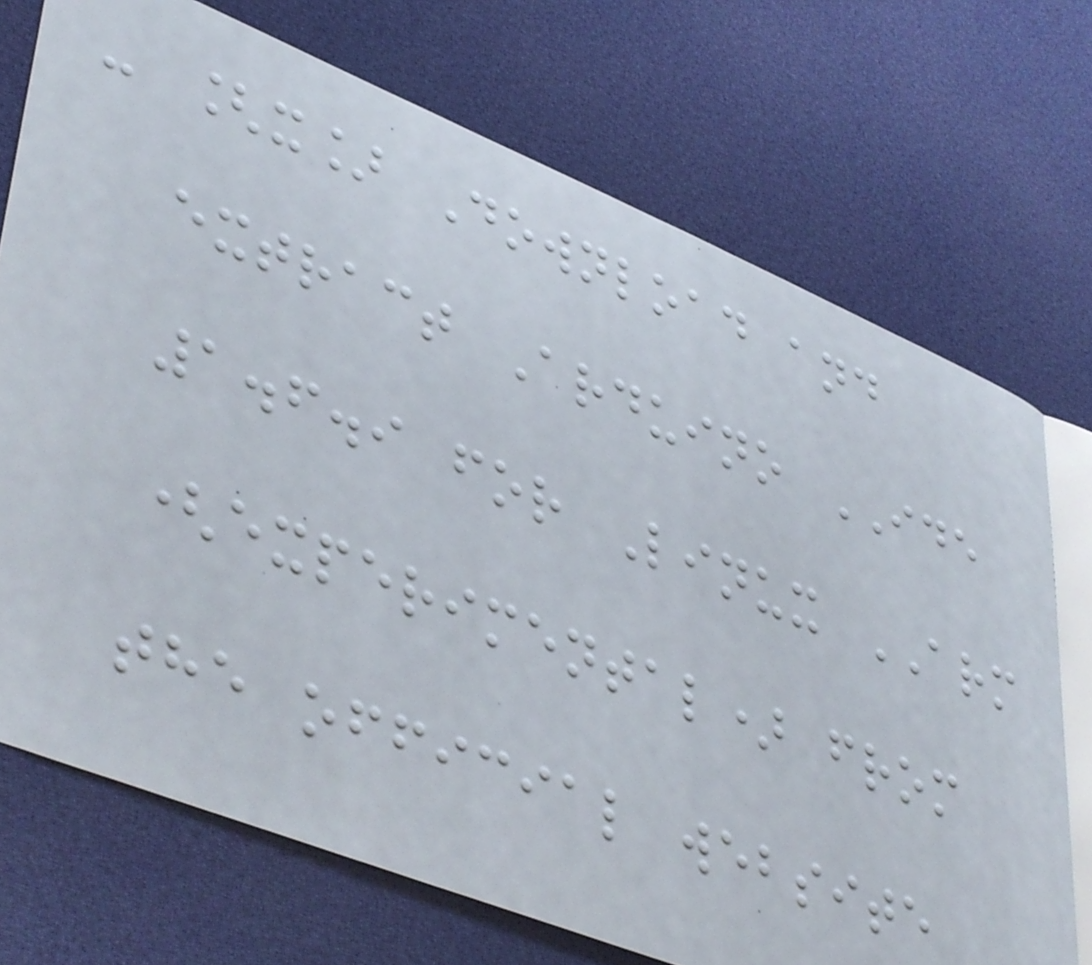- [x] Download and
extract Arduino IDE
1.6.9 for Linux ARM
(experimental) from
the official website
